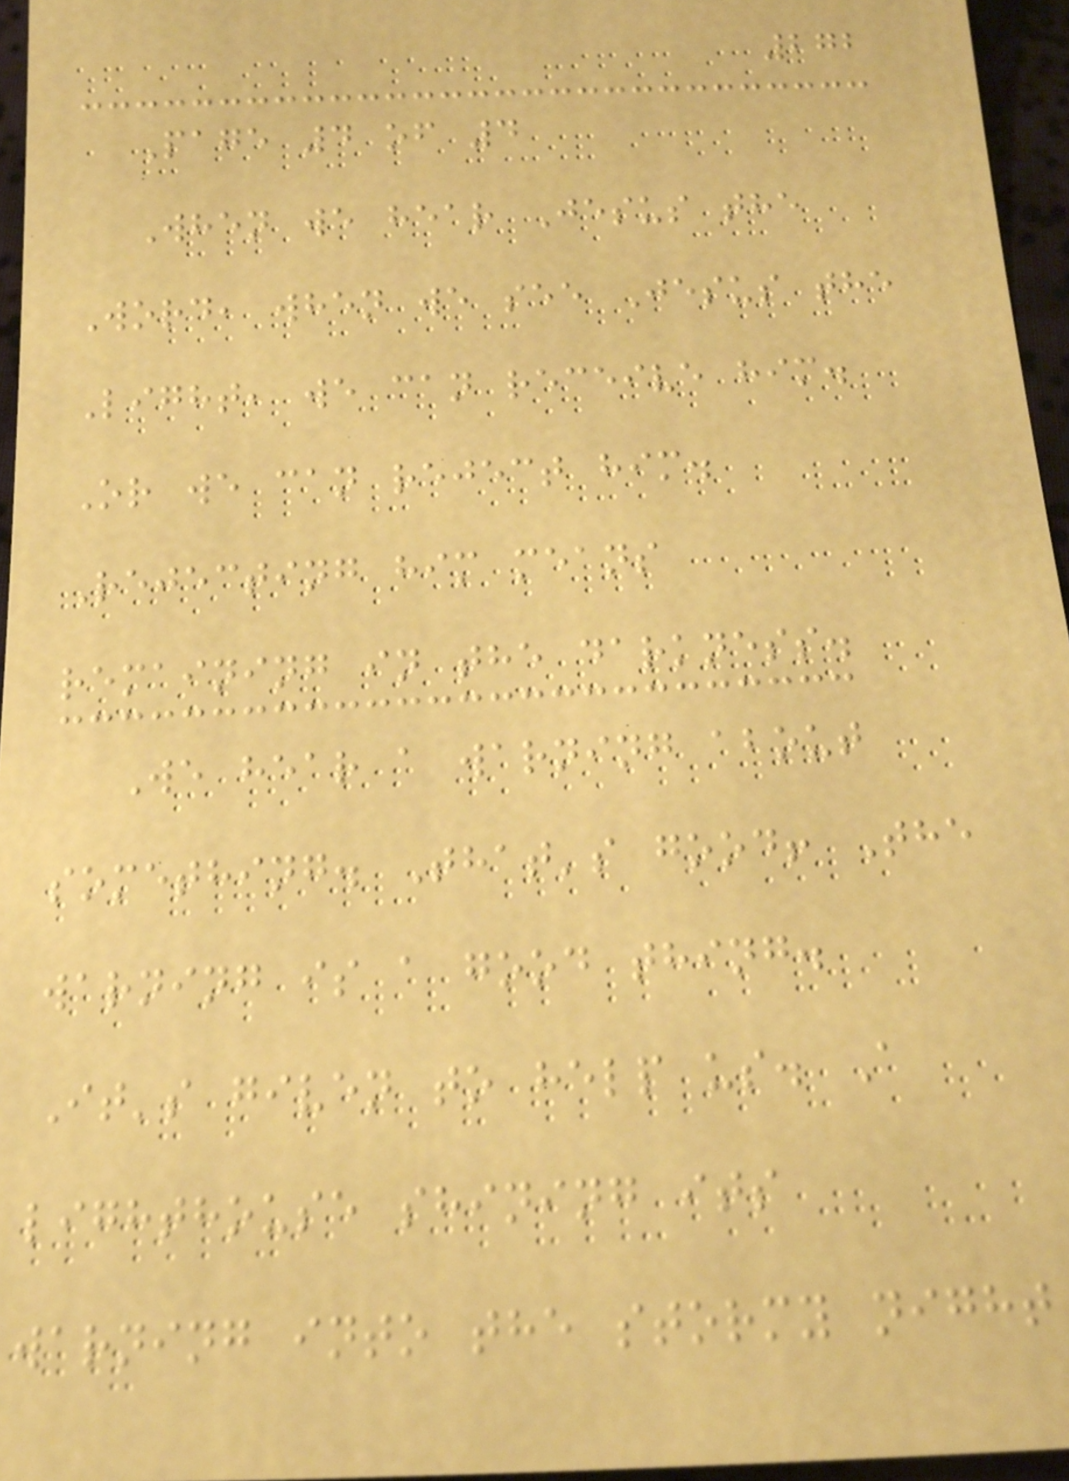272
Page 4 of 4
When we hear Jesus the
Word, when we see Jesus the
Light, we can receive him.
Or we can reject him.
Rejecting him means
remaining in the darkness.
We hear a warning about
something. That's good! The
warning is a good thing.
It's given to help us. A
lighthouse shining its
warning into the stormy night
